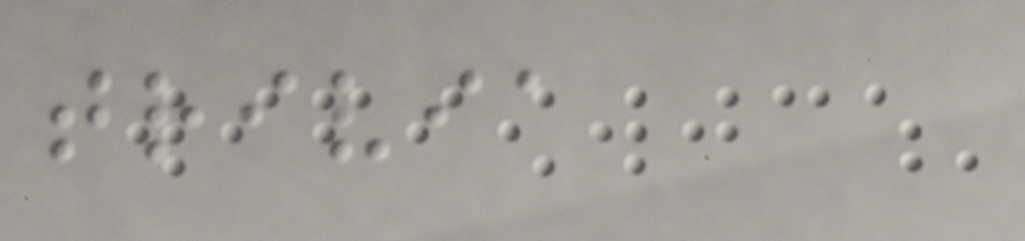trivia
